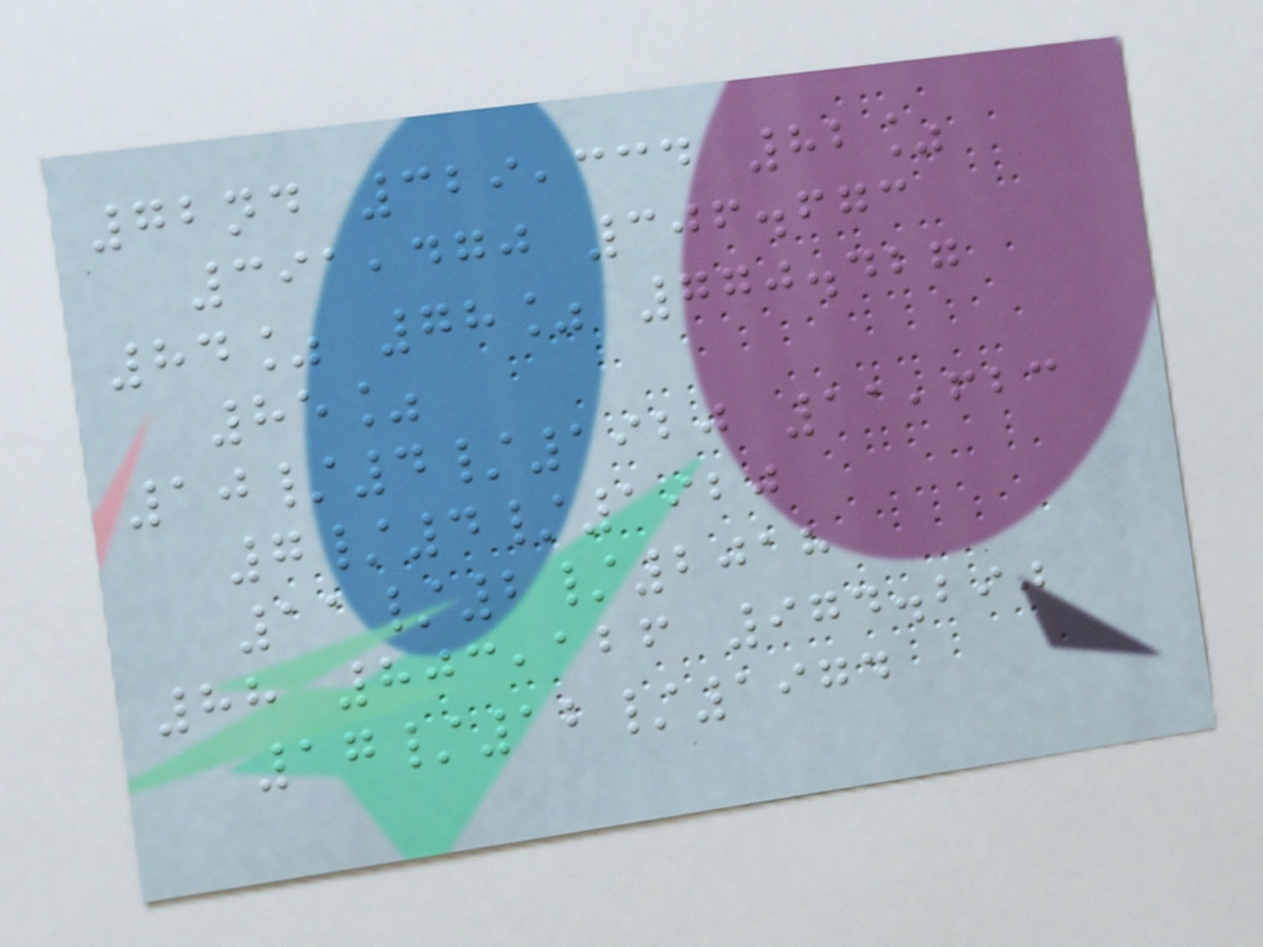72nd 329,334 82%
391,470 306.673
84% 78% 770.427
85%
10/4/1920 11,623
7/4/1920
11/2/2018
88 803,126 974.290
17/12/1974
